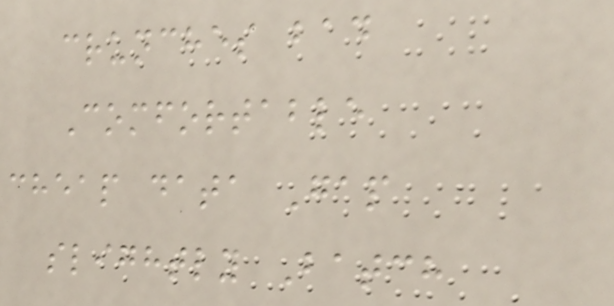crunches bad
Comfortable
cheap data Gap
slightly Batch
